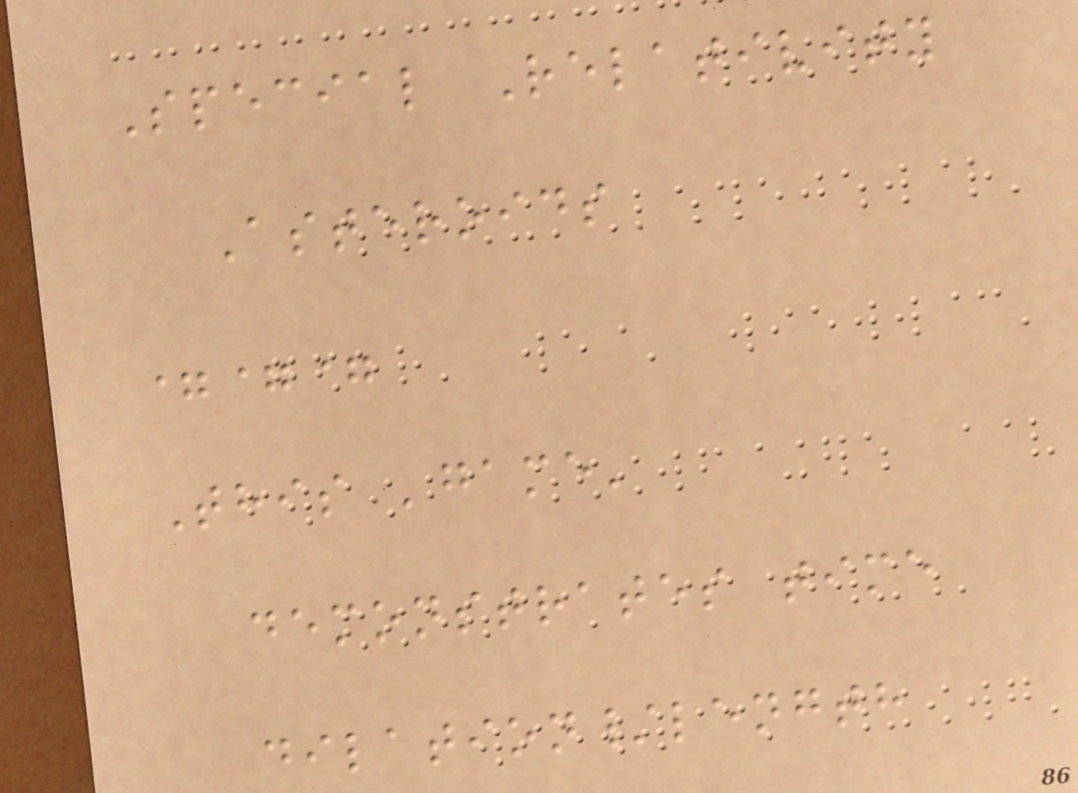Special Relativity
Asteroids
===
This 'game'
demonstrates time
dilation/length
